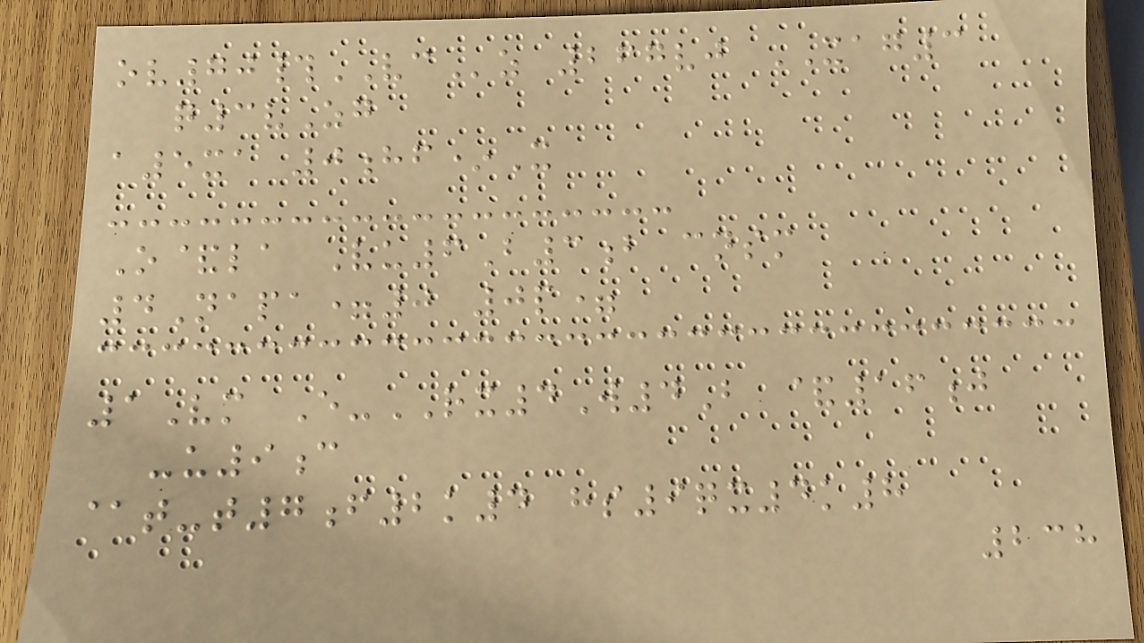ov70#VCz 267vj XAG3
q3vZg
a5xa 0hf*X
O&la Vu6B3b cnsm
4Napa=0 0p=
1Vm E-RX4W4B &16j
-u9c
@t-t7f2k4 hs9qx4k8
238
